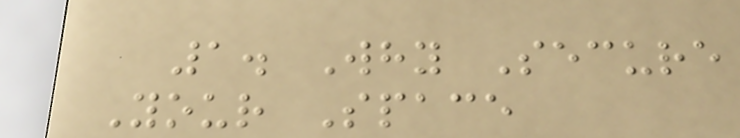1. Why Secure
Your Space
